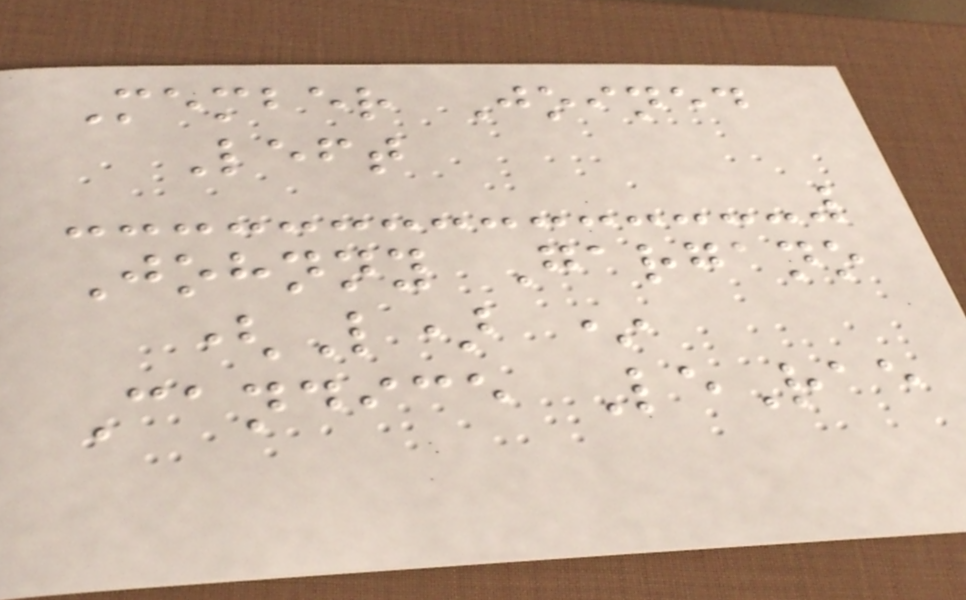Member Joined
Left
Johnny Gargano
(L) *
Candice LeRae
